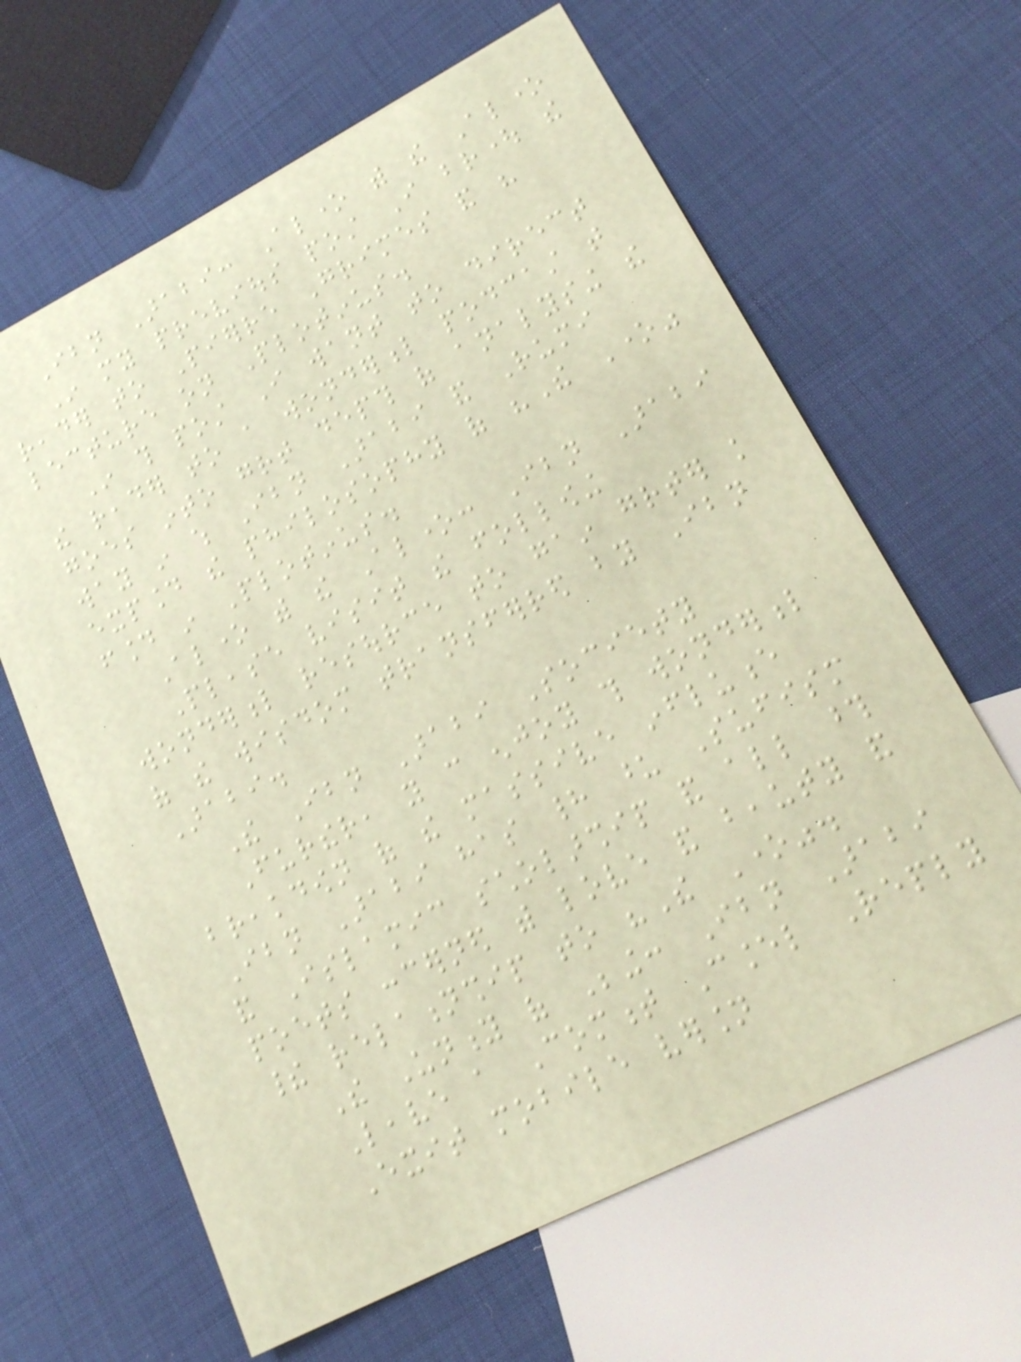Ibn Arabi: Alone with the Alone
In my previous post I brought the
reader to Pierre Grimes and his
lecture on Plotinus.
In this post I want to direct
the reader to a wonderful podcast that
goes into great depth of analysing the
way in which Ibn Arabi and Rumi
expound the philosophy of "The One"
found in Plotinus.
Alone with the Alone: Ibn Arabi
Please visit the following
wonderful resource to gain greater knowledge
of the wisdom transferred by Ibn
Arabi.
The Ibn Arabi Society
Further, you can enjoy this wonderful
breakdown of the massive influence
Ibn Arabi has had upon Sufism
and Islamic scholarship and all those
poets concerned with love and beauty and
their relationship to "The One".
The Unity of Being: Ibn Arabi
Leave a Comment Cancel Reply
Exit mobile version
